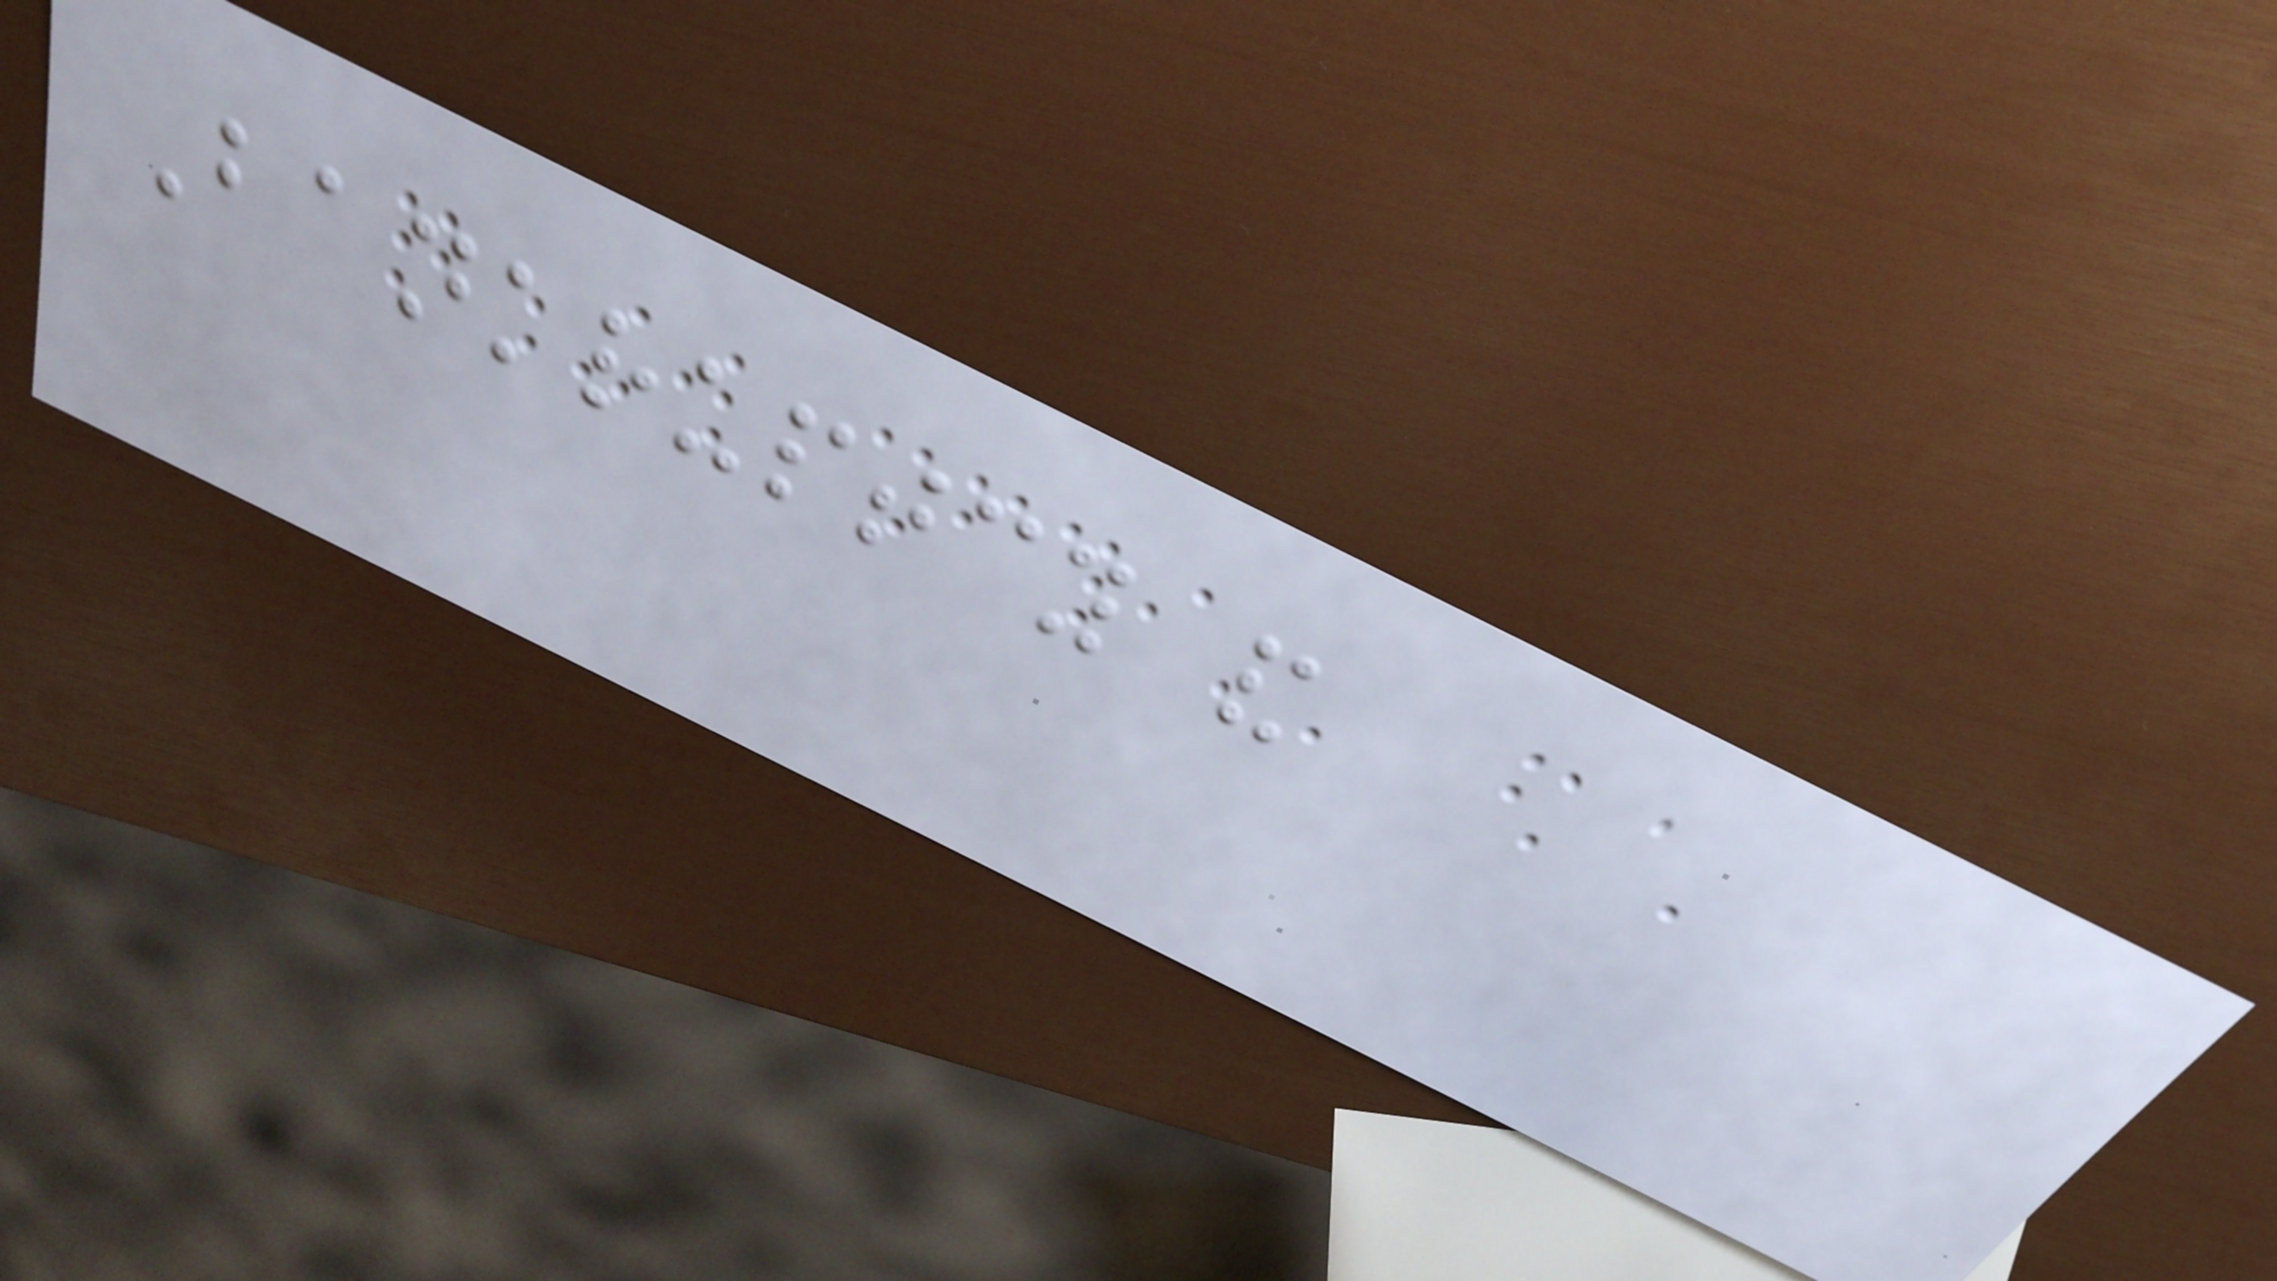Bankruptcy and
